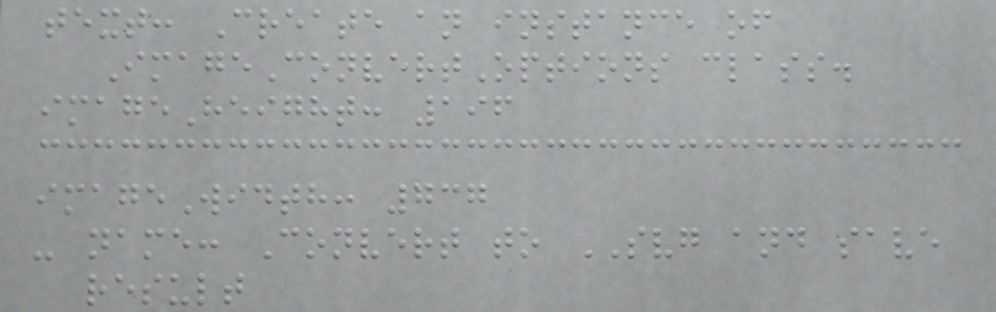text: Create an instance of
ImageConvertOptions class.
imageHeight: 196
imageWidth: 737
- name: Convert to SVG and save
result
